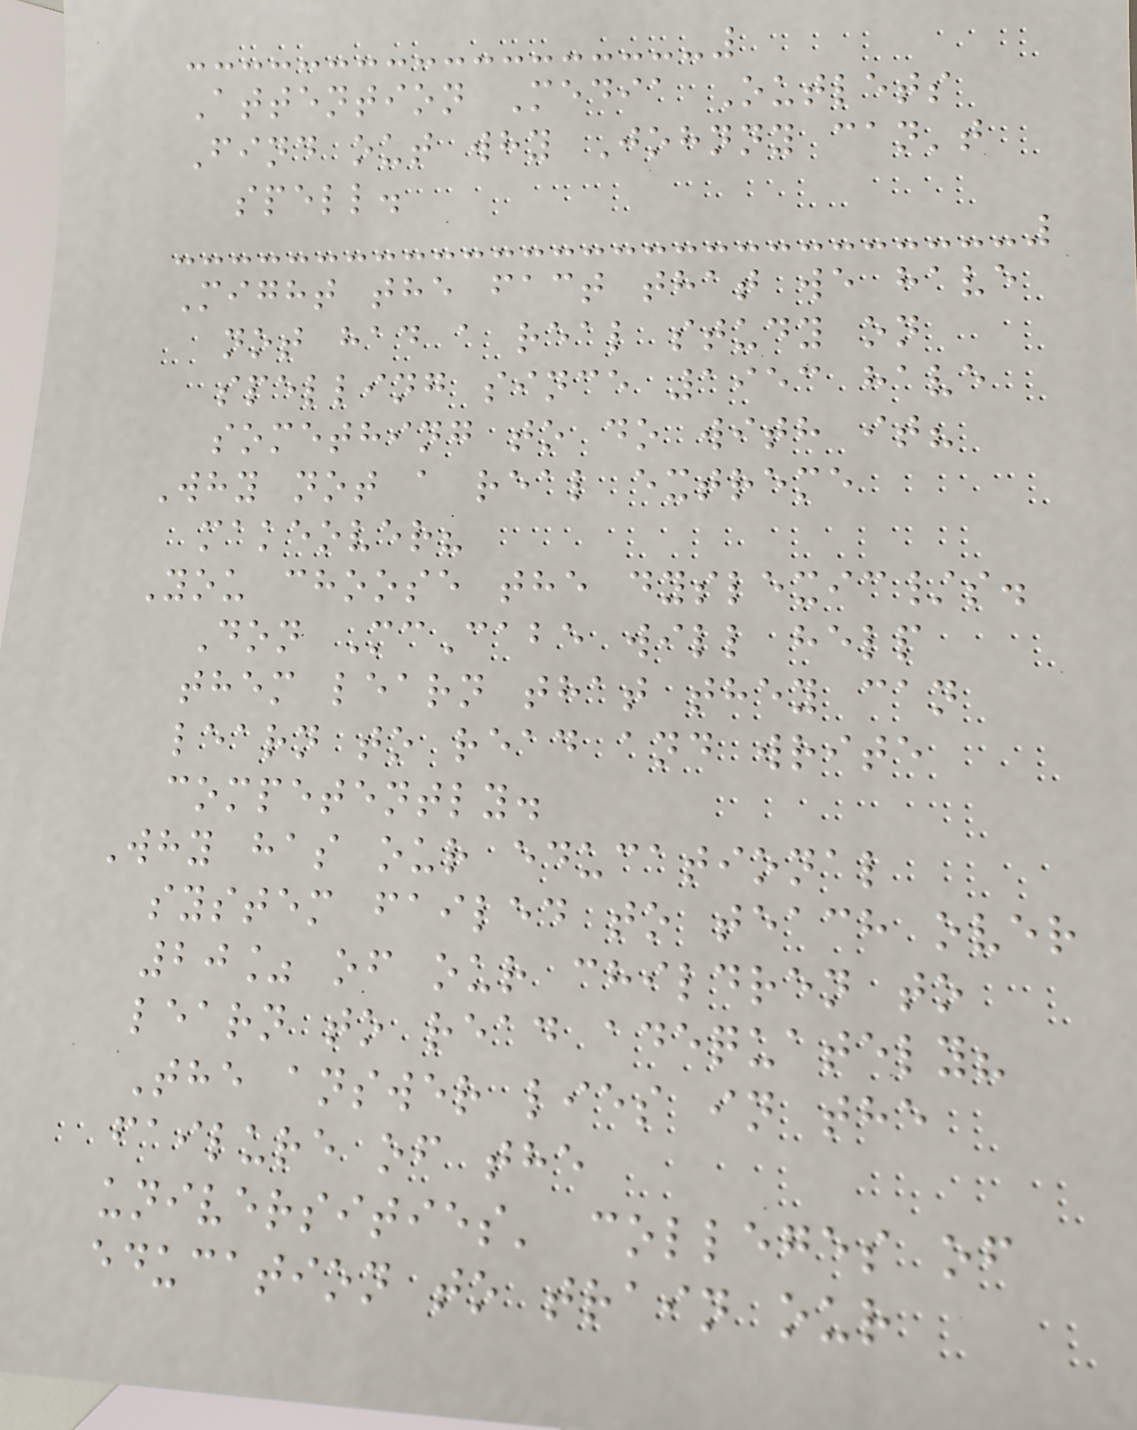Attention Media Outlets
Find out why Johnny can't
spell.
Might the fact that we have
not had a real study on
spelling since 1953 have
something to do with it?
Why not a real extreme
makeover?
You choose the dyslexic/s.
Don McCabe will help
them learn that they can
learn to read and write
competently.
Why has our educational
system failed to teach over
20% of our children to
learn to read adequately?
The answer lies in the
failure of the
universities' colleges of
education to train our
